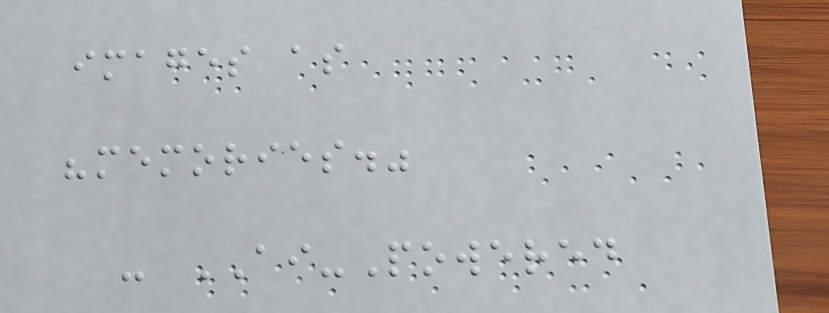images as
"memories."
- AI-Powered
